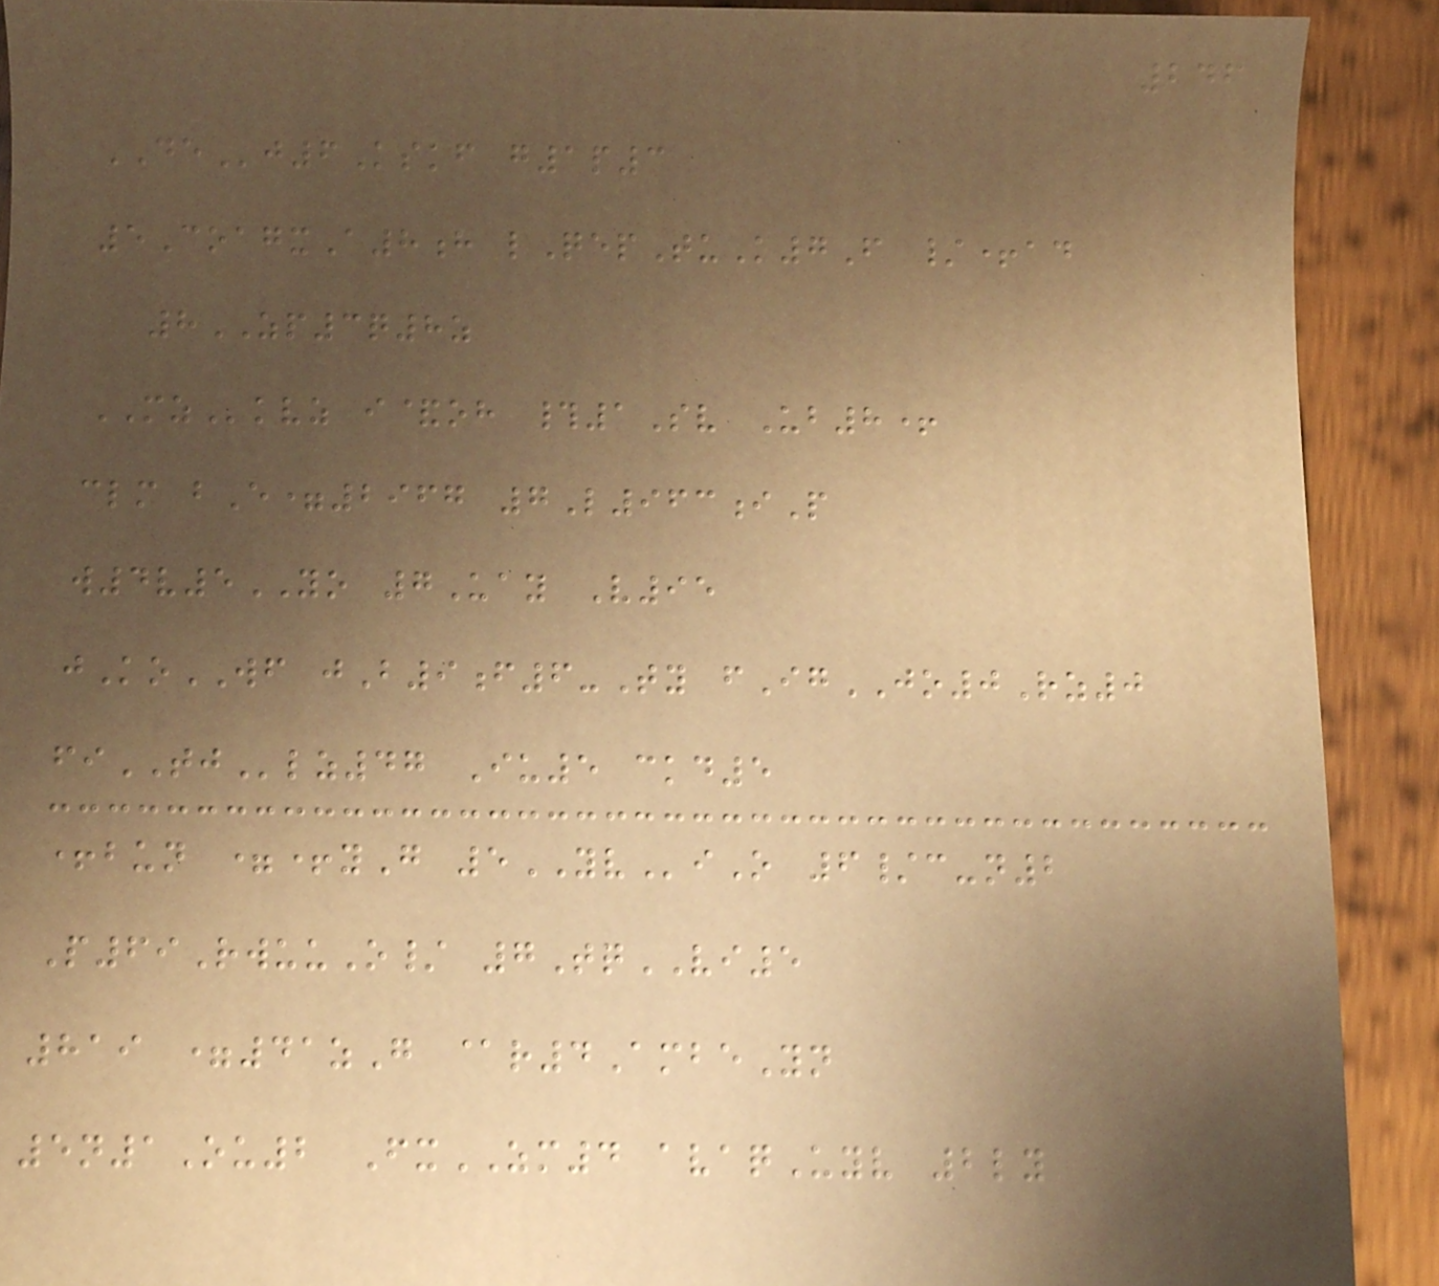246
DEj6Kskf g1p3
5CoagxA8h lQepTuK7F /+ad
8ZP3q8z
MZkvz i&oh #1Sv Ub8+
clm bE=2967 7L963iP
w4v5YO 7Uay V95
jKoWF jB9f6-Ty fIgJO0Rz0
fiTJlz47 Iu5 ckd5
+bun =+yG 5YViO 6/c-n2
P69RwuuO/ 7TqVI5
819 =41zG @r4AmbeYn
5n1Ou2 FxZM4 avaqUyv 2ly
